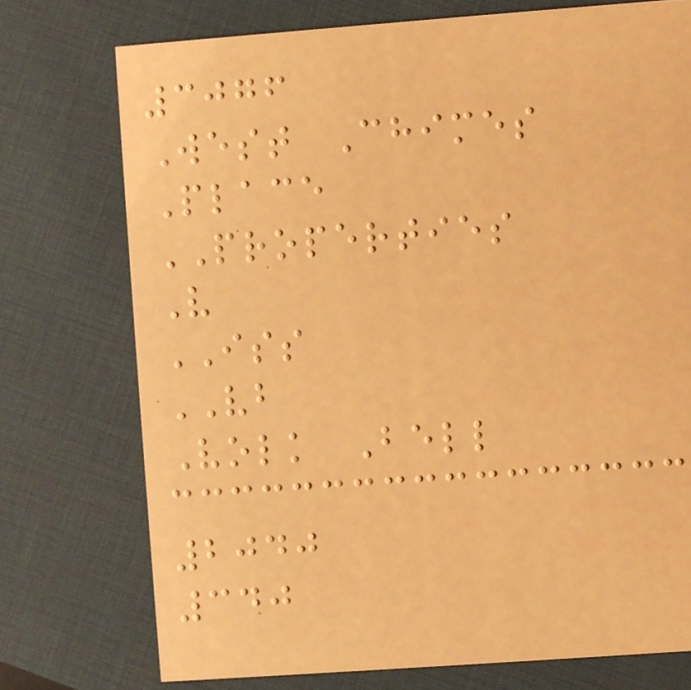3076
West Chimes
Place
PROPERTIES
V
ISS
VB
Volk Bell
2040
340
